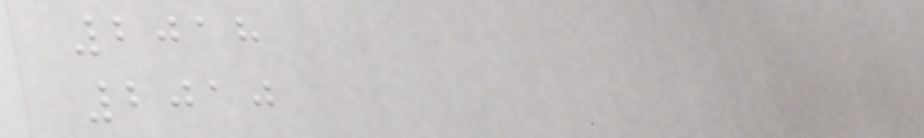2018
2010
